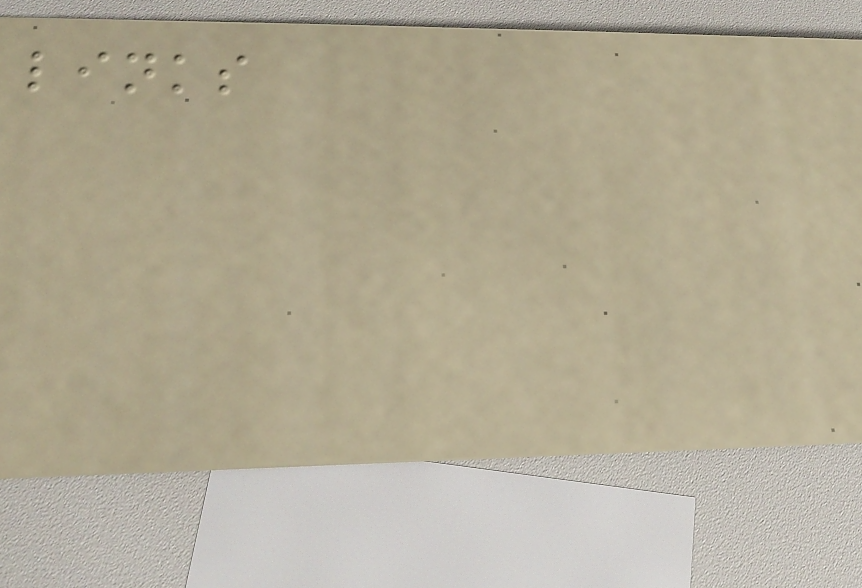links
